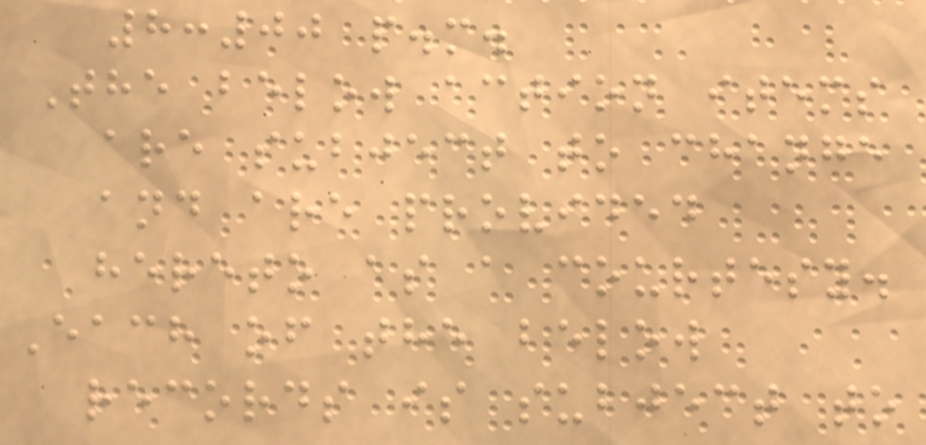8:00 p.m.
The below action items
are subject to change
and are provided
hereto as a courtesy.
Each of the below
records is subject to
